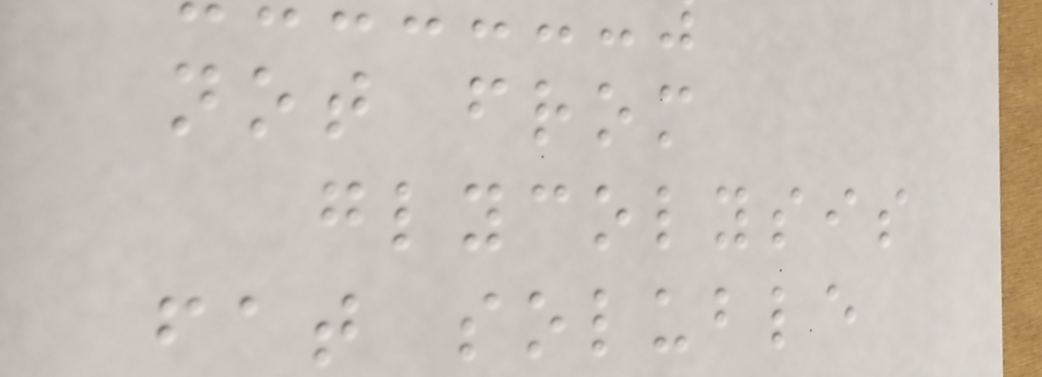not from
glycolysis
fat soluble
